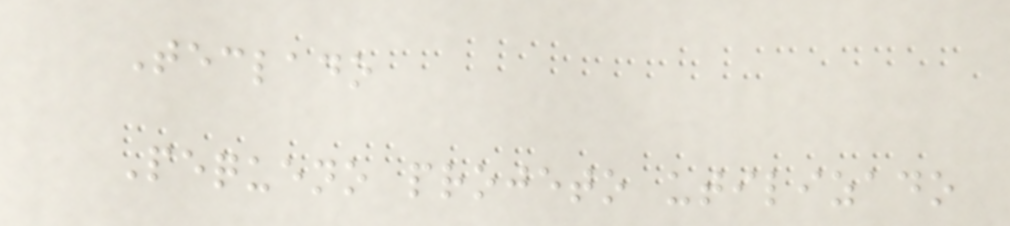Teclado
Pequeno projeto utilizado
